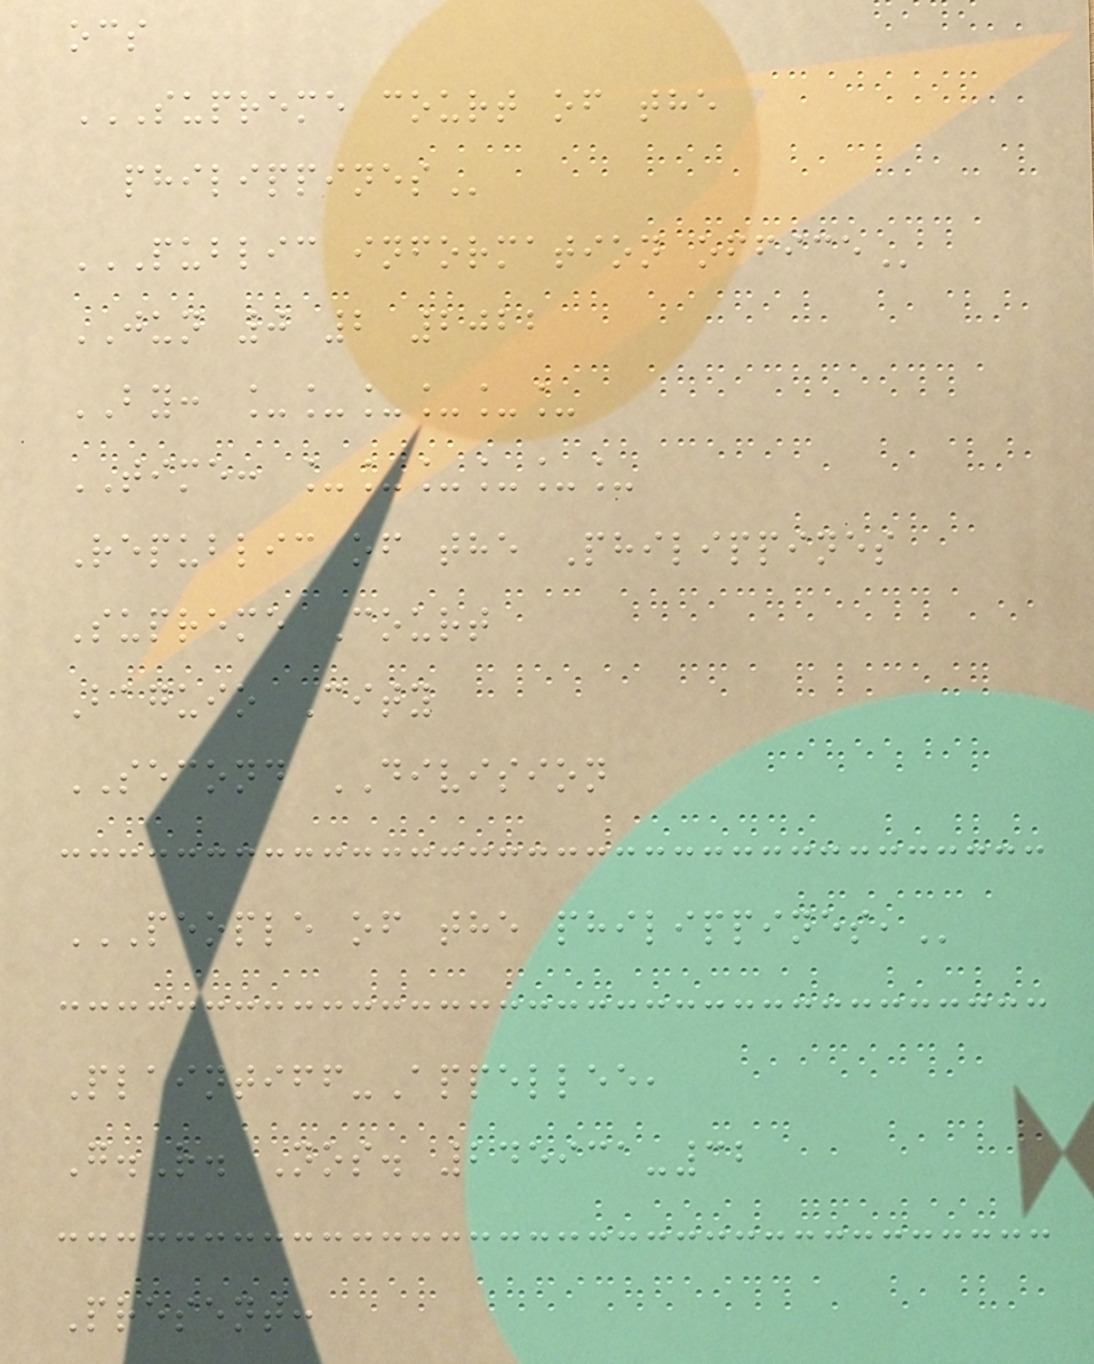ocs
SUPREME COURT OF THE
PHILIPPINES
PUBLIC INFORMATION OFFICE
JUN 0 2 2022
BY: ______
TIME: ______
Republic of the Philippines
Supreme Court
Baguio City
SECOND DIVISION
PEOPLE OF THE PHILIPPINES,
Plaintiff-Appellee,
G.R. Nos. 245931-32
Present:
